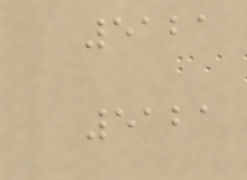5121
5121
